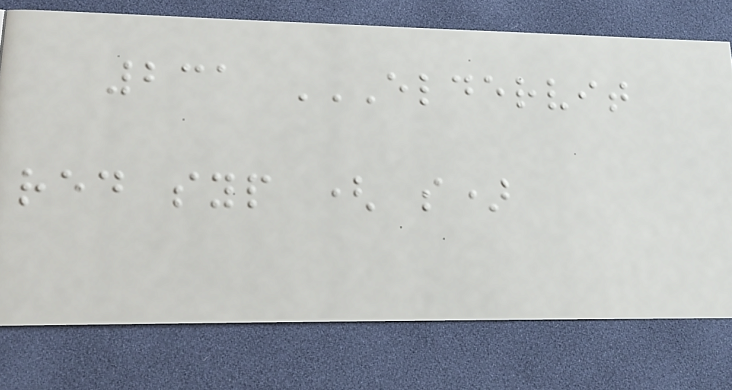231 ELDERVIT
RED SYP ( S)
